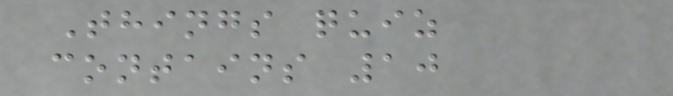Things quiz
contains 10
